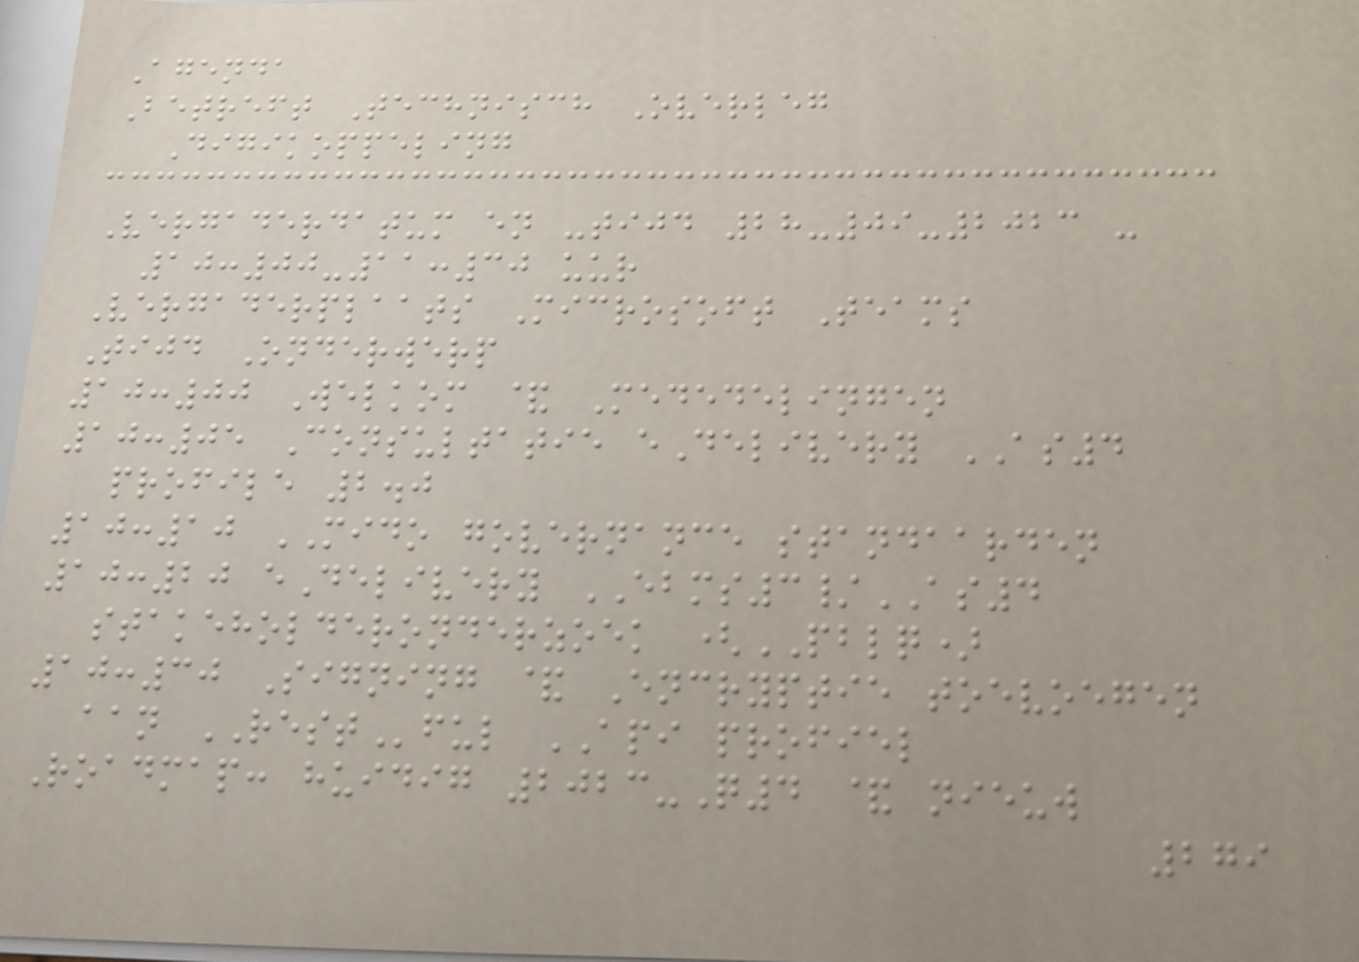Agenda
Betreft Technisch Overleg
Digikoppeling
Vergaderdatum en -tijd 28-09-2023 -
10:00-11:30 uur
Vergaderplaats Microsoft Teams
Tijd Onderwerp
10:00 Welkom & Mededelingen
10:05 Consultatie eDelivery AS4
profile 2.0
10:10 MIDO governance standaarden
10:20 eDelivery EBMS3/AS4
stakeholderonderzoek (PBLQ)
10:30 Signing & Encryptie toevoegen
aan RESTful API profiel
Roadmap: huidig 2023-Q4 & nieuw
279
